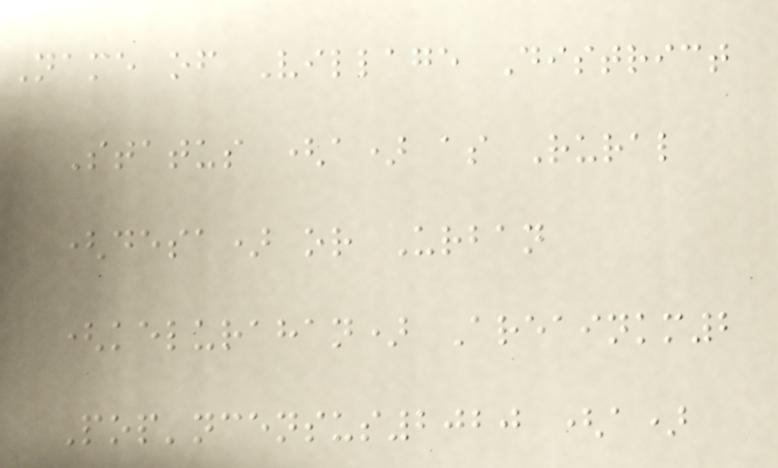Name of Village District
Status (a) as Rural
(desa) or Urban
(kelurahan) Areainkm2
Pop'ncensus2020 (a)
